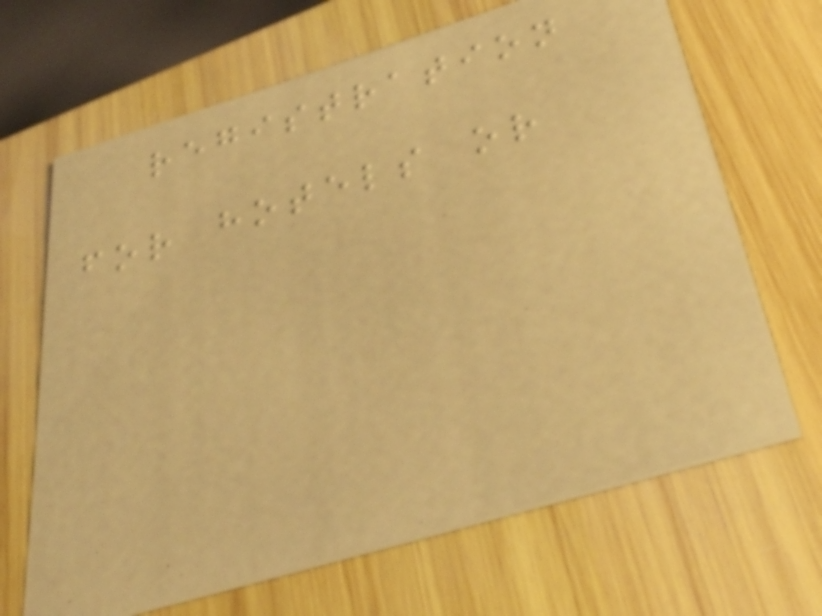registration
for hotels or
